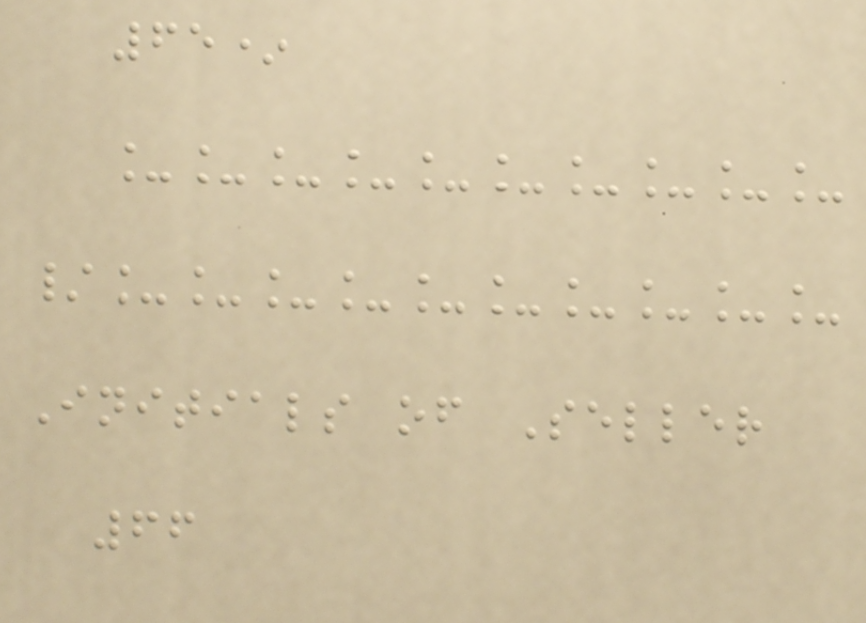65*
__________
/__________
Initials of Seller
66
